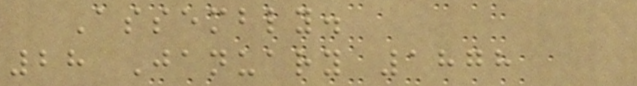Assembly.
28 January 1878
